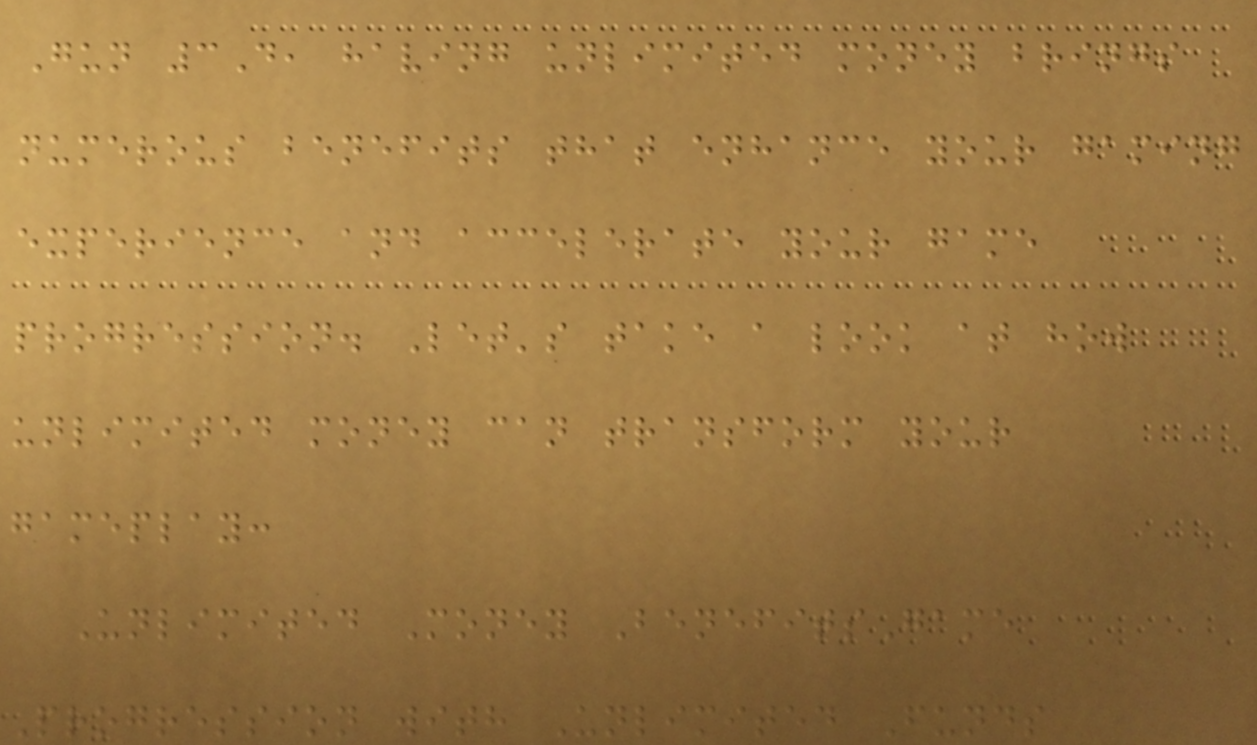Gun 3D, having unlimited money brings
numerous benefits that enhance your gaming
experience and accelerate your game
progression. Let's take a look at how
unlimited money can transform your
gameplay:
Unlimited Money BenefitsGame
Progression with Unlimited Funds
